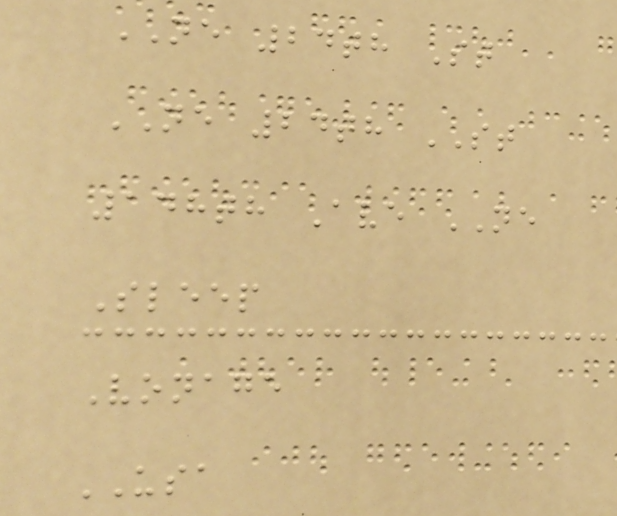NE 24th St
NE 24th ST
148th Ave NE
Sleep
Vonage
USA
